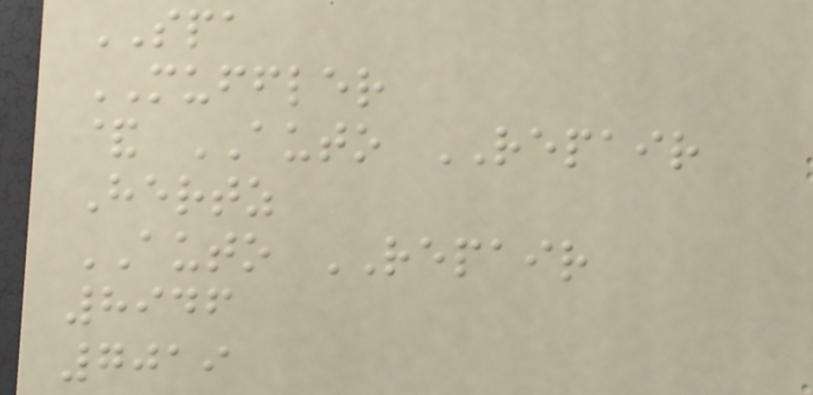SPA
MUFFLER
& AUTO REPAIR
Hertz
AUTO REPAIR
8946
7019
